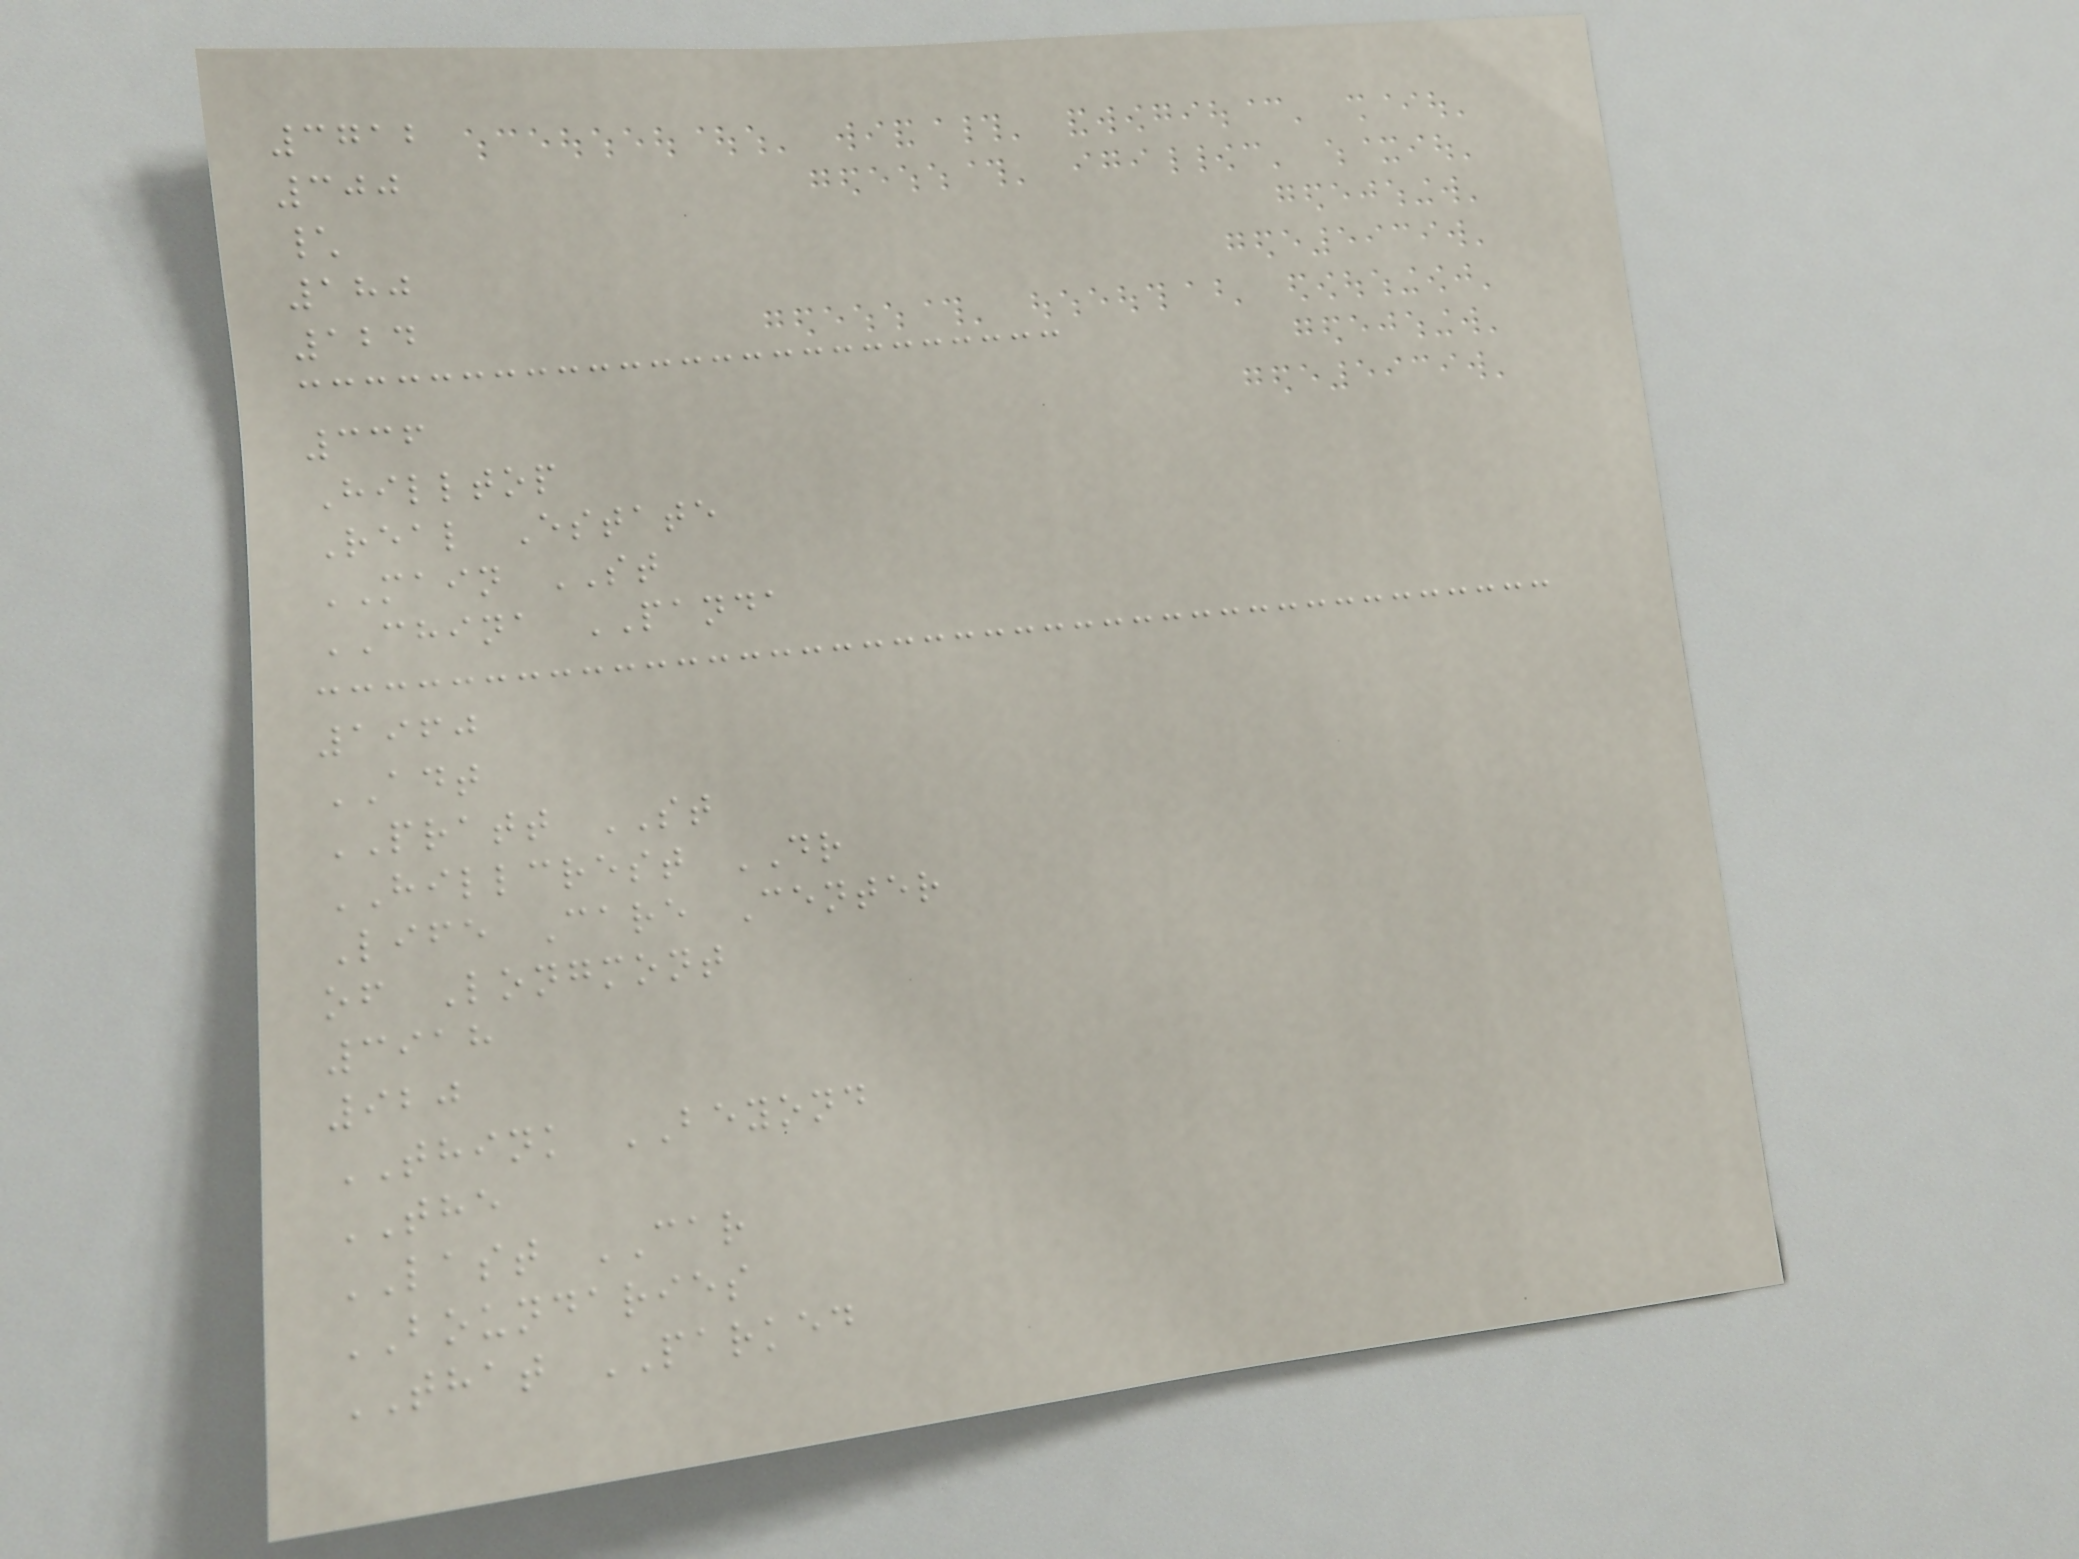3712
300
\
180
124
336
Hilltop
Real Estate
MAIN ST
CHINA PANDA
1960
ADT
PRATT ST
HILLCREST DR
Life Care Center
of Longmont
3918
920
THINK BEYOND
THE
LAST CAR
BOUNDARIES
THAT PARKED
